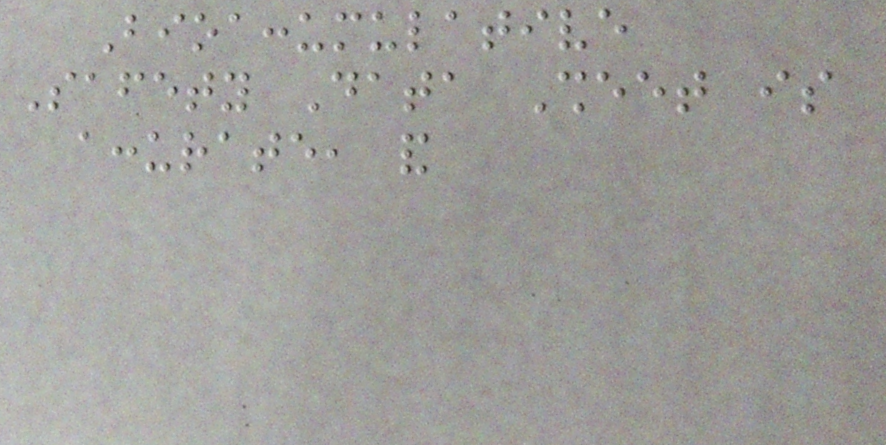Bioaccumulative
Safety Data Sheet is
accurate, and
